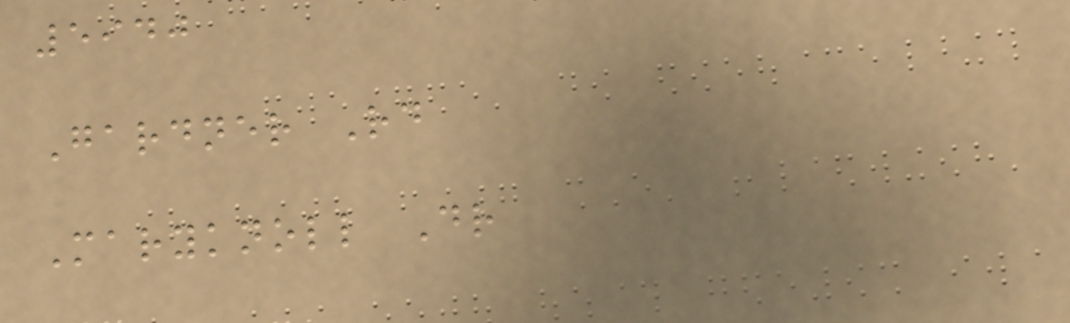5940
Gardner Rd
Maryknoll Dr
